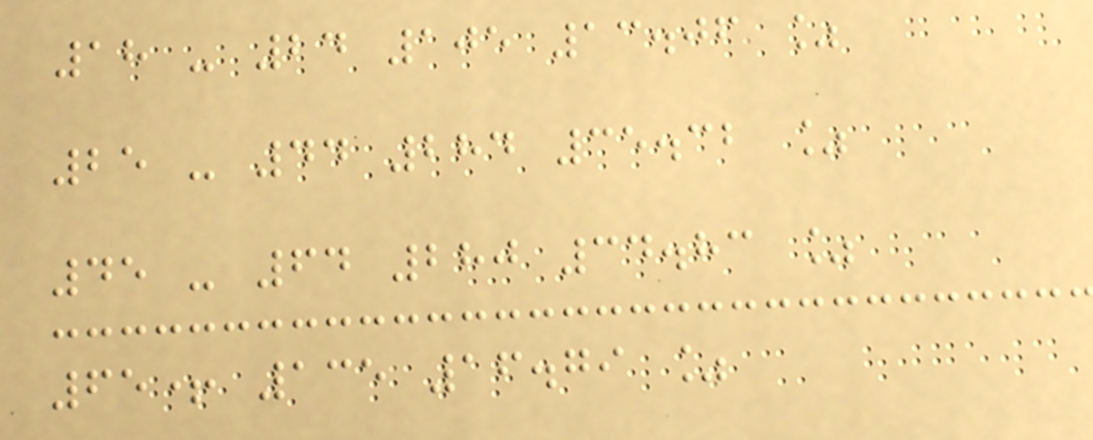18 - 24 105 13.06 %
25 - 44 284 35.32 %
45 - 64 280 34.83 %
65+ 135 16.79 %
